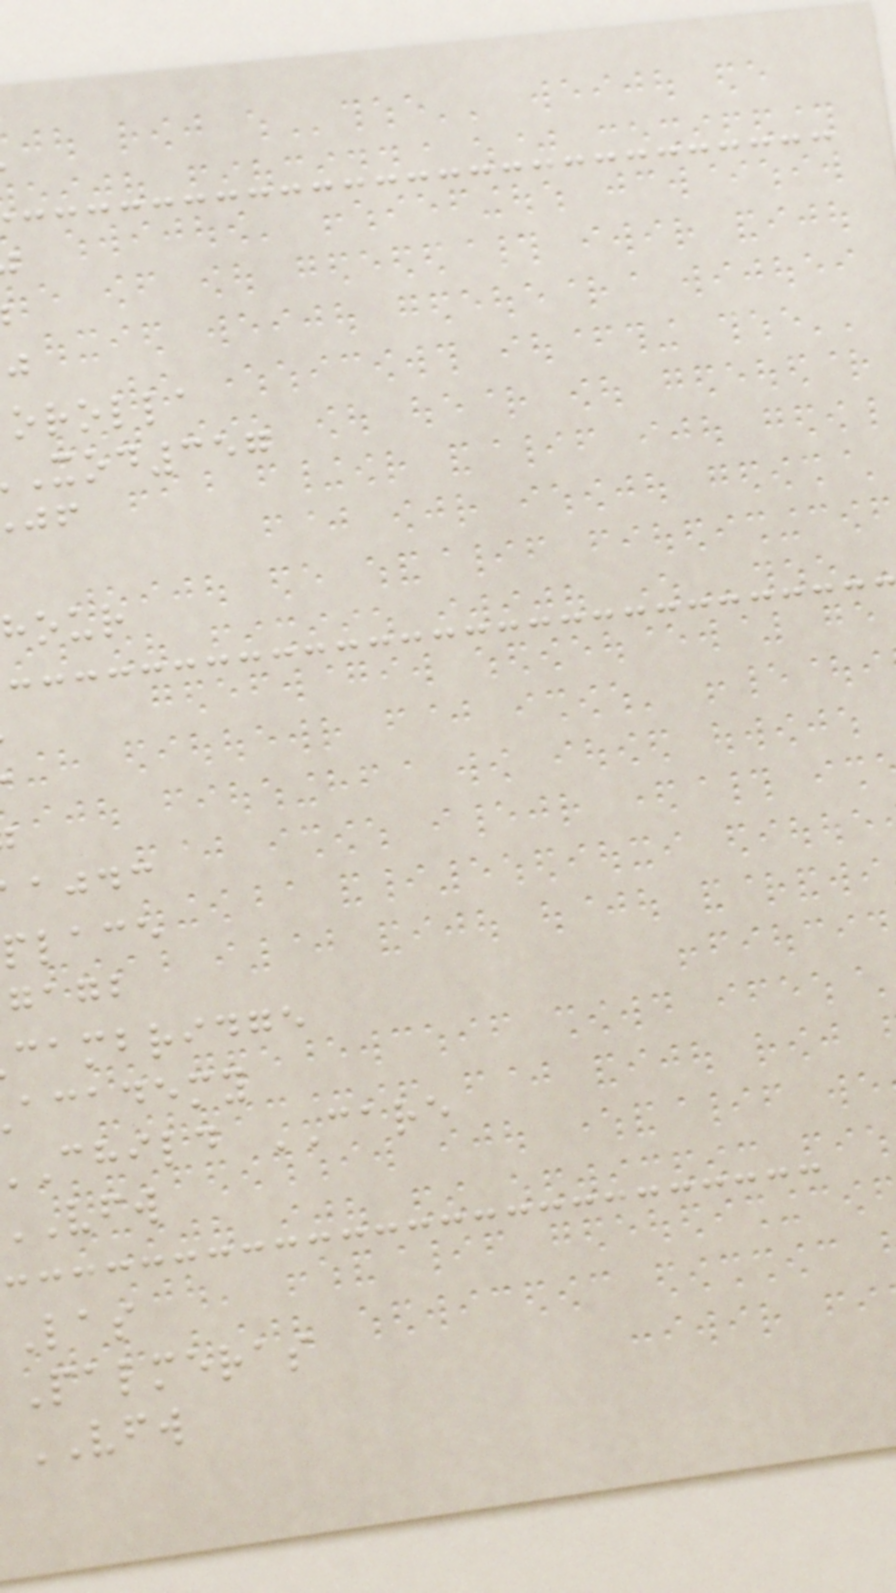orolla
xod357
hour
ajdc
place
gagb
cambridge
academy
child CARE
Las
Palmeras
VFW
